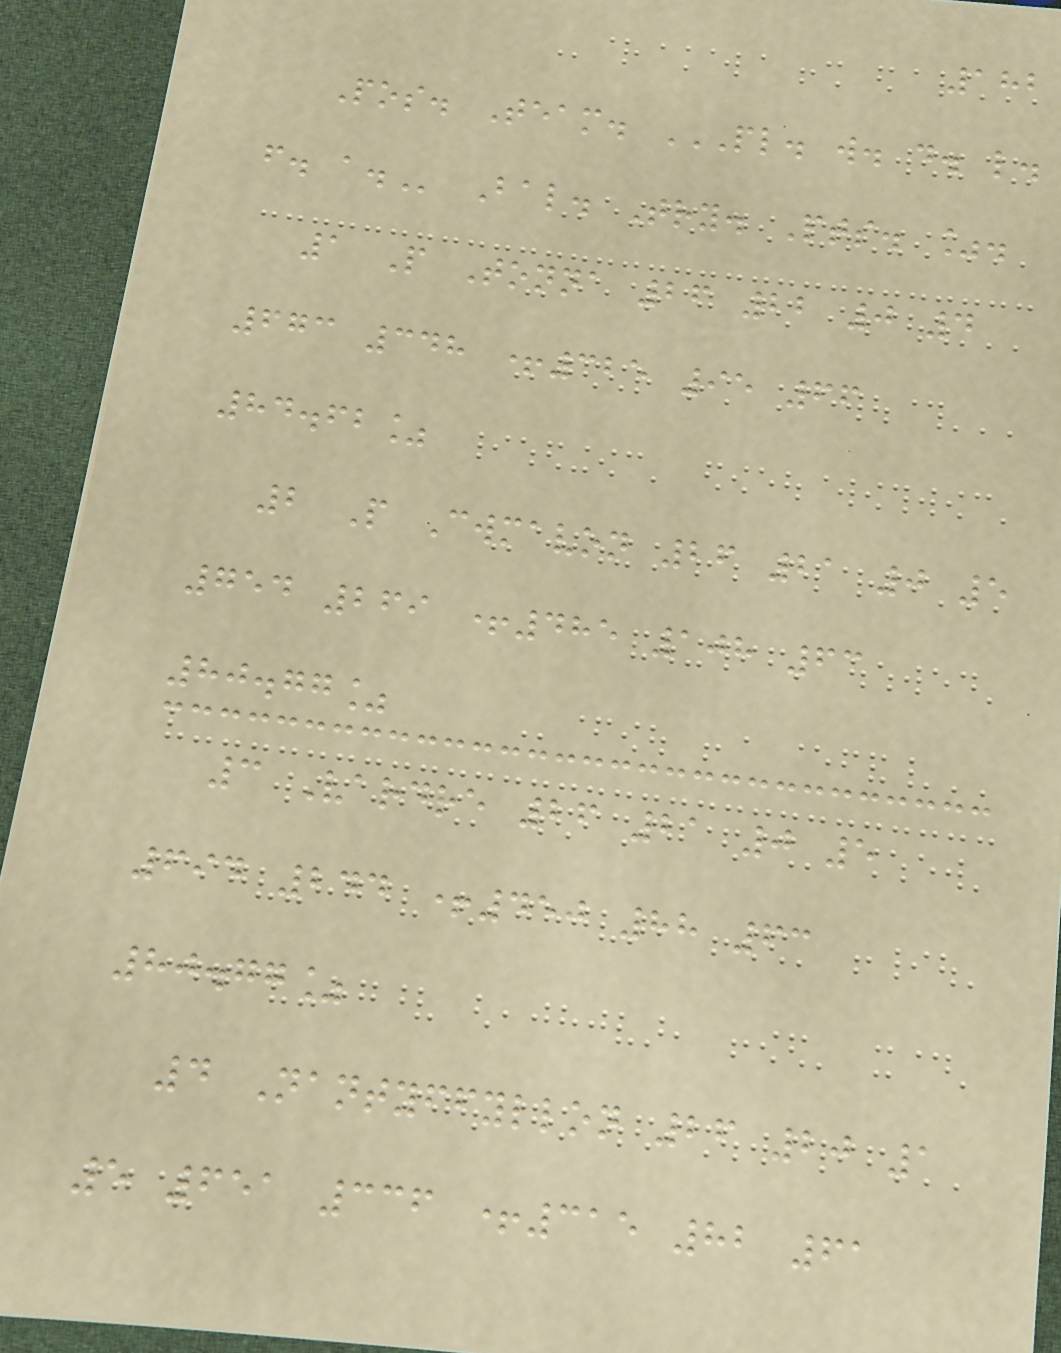182
Pos. Team. PL. W. D. L.
F. A. Bal. Try. Pts. %.
1 P Tonna 26 22 0 4
673 348 +325 95 66
84.62%
2 P Cwmavon 26 21 0 5
754 269 +485 108 63
80.77%
3 Vardre 26 21 0 5
694 244 +450 88 63
80.77%
4 Nantyffyllon 26 20 1
5 651 336 +315 82 61
